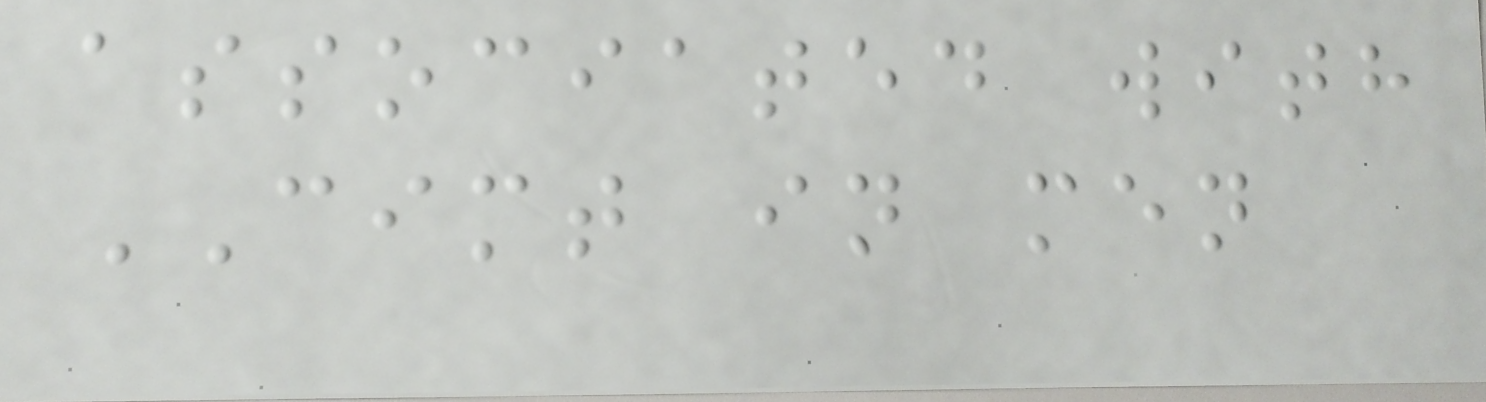associated with
CIMT in men
